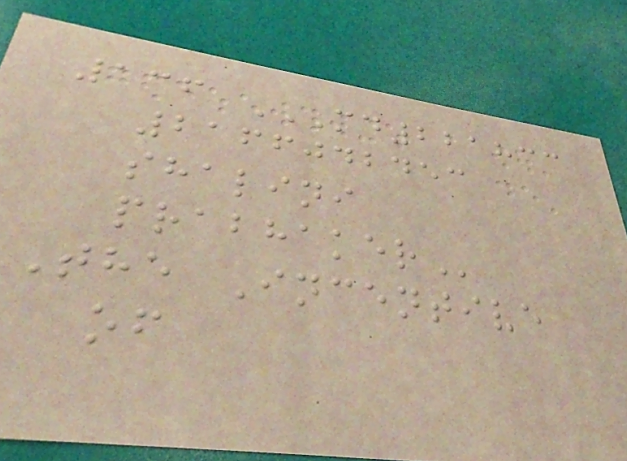136 MD221833
2166042453
SHALINI
PRABHAKER
The Incentive
of
